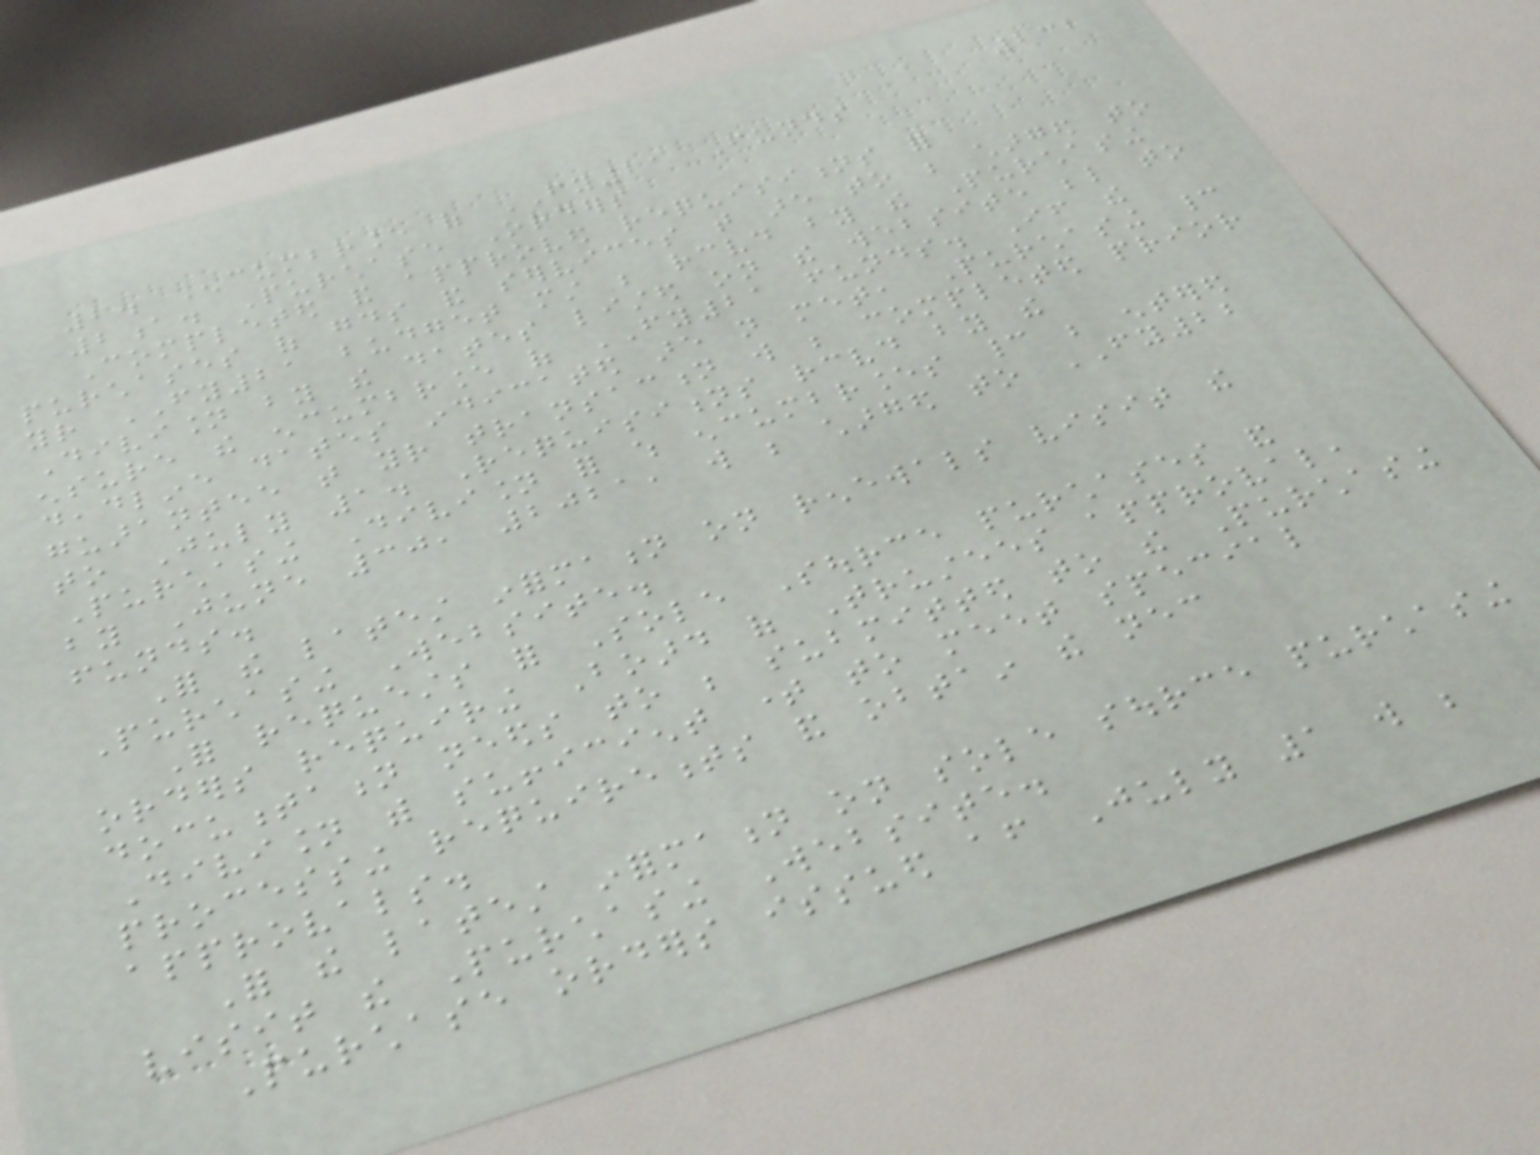232
2. Encumbrance of FY21 Funds
2a. Purchase Orders
Completed and approved requisitions for
purchases of goods and services that are to be charged to
your FY21 budget must be received by the Purchasing
Division by the dates listed on the website below to
ensure the encumbrance of FY21 funds. If the
deadline dates indicated are not met, Purchasing cannot
guarantee that your transaction will be completed prior
to July 1. Requisitions received by the
Purchasing Division for which encumbrances cannot be entered
by June 30, 2021, will be charged to FY22
funds.
For the latest information on renewals visit the
Purchasing Website.
For requests for Sole Source purchases and
orders requiring Board of Trustees approval,
documentation needs to be submitted to the Purchasing
Division with sufficient time to meet special
processing requirements and obtain the necessary
approvals.
For the latest information on sole source purchasing
visit the Purchasing Website.
Purchase orders issued after July 1 will be
